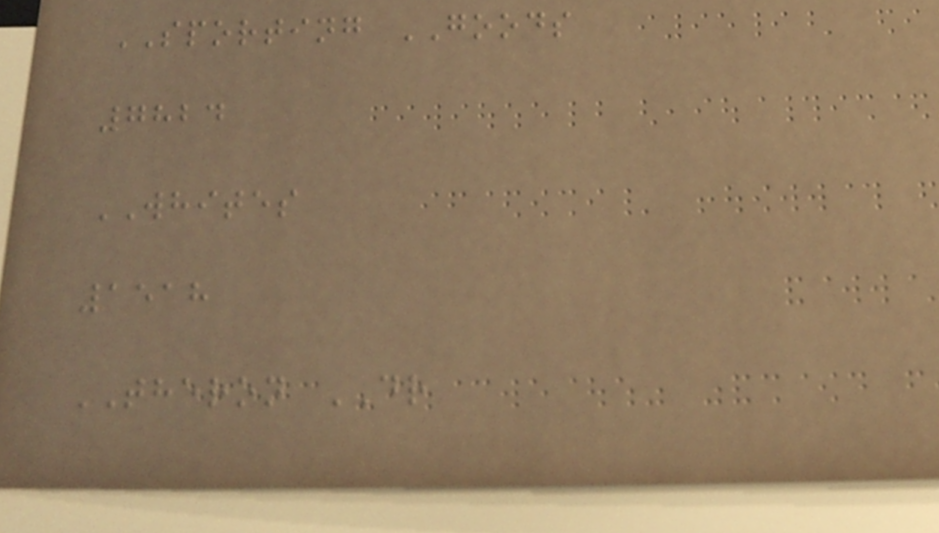SPORTING GOODS
7824
WHITES
1518
THERON DR
